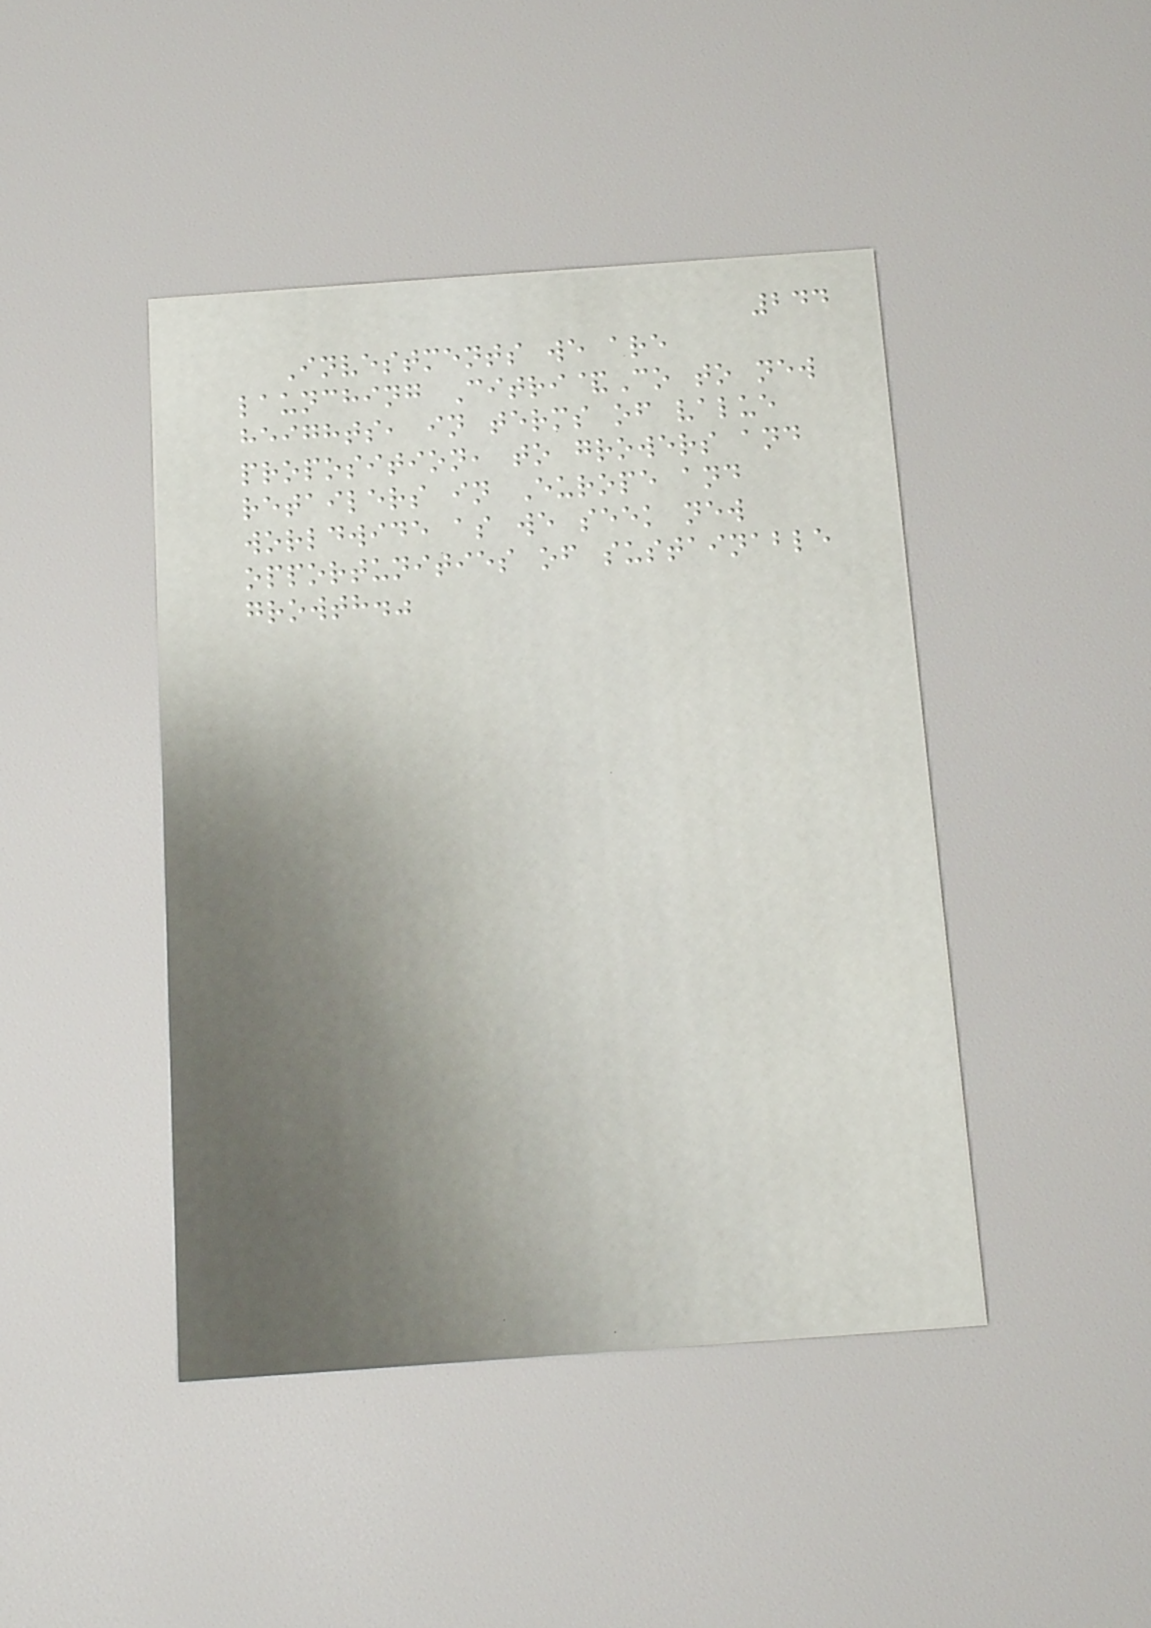244
Investments we are
launching Citri&Co to new
heights, in terms of value
proposition, to growers and
retailers in Europe and
worldwide as we seek new
opportunities of sustainable
growth."
